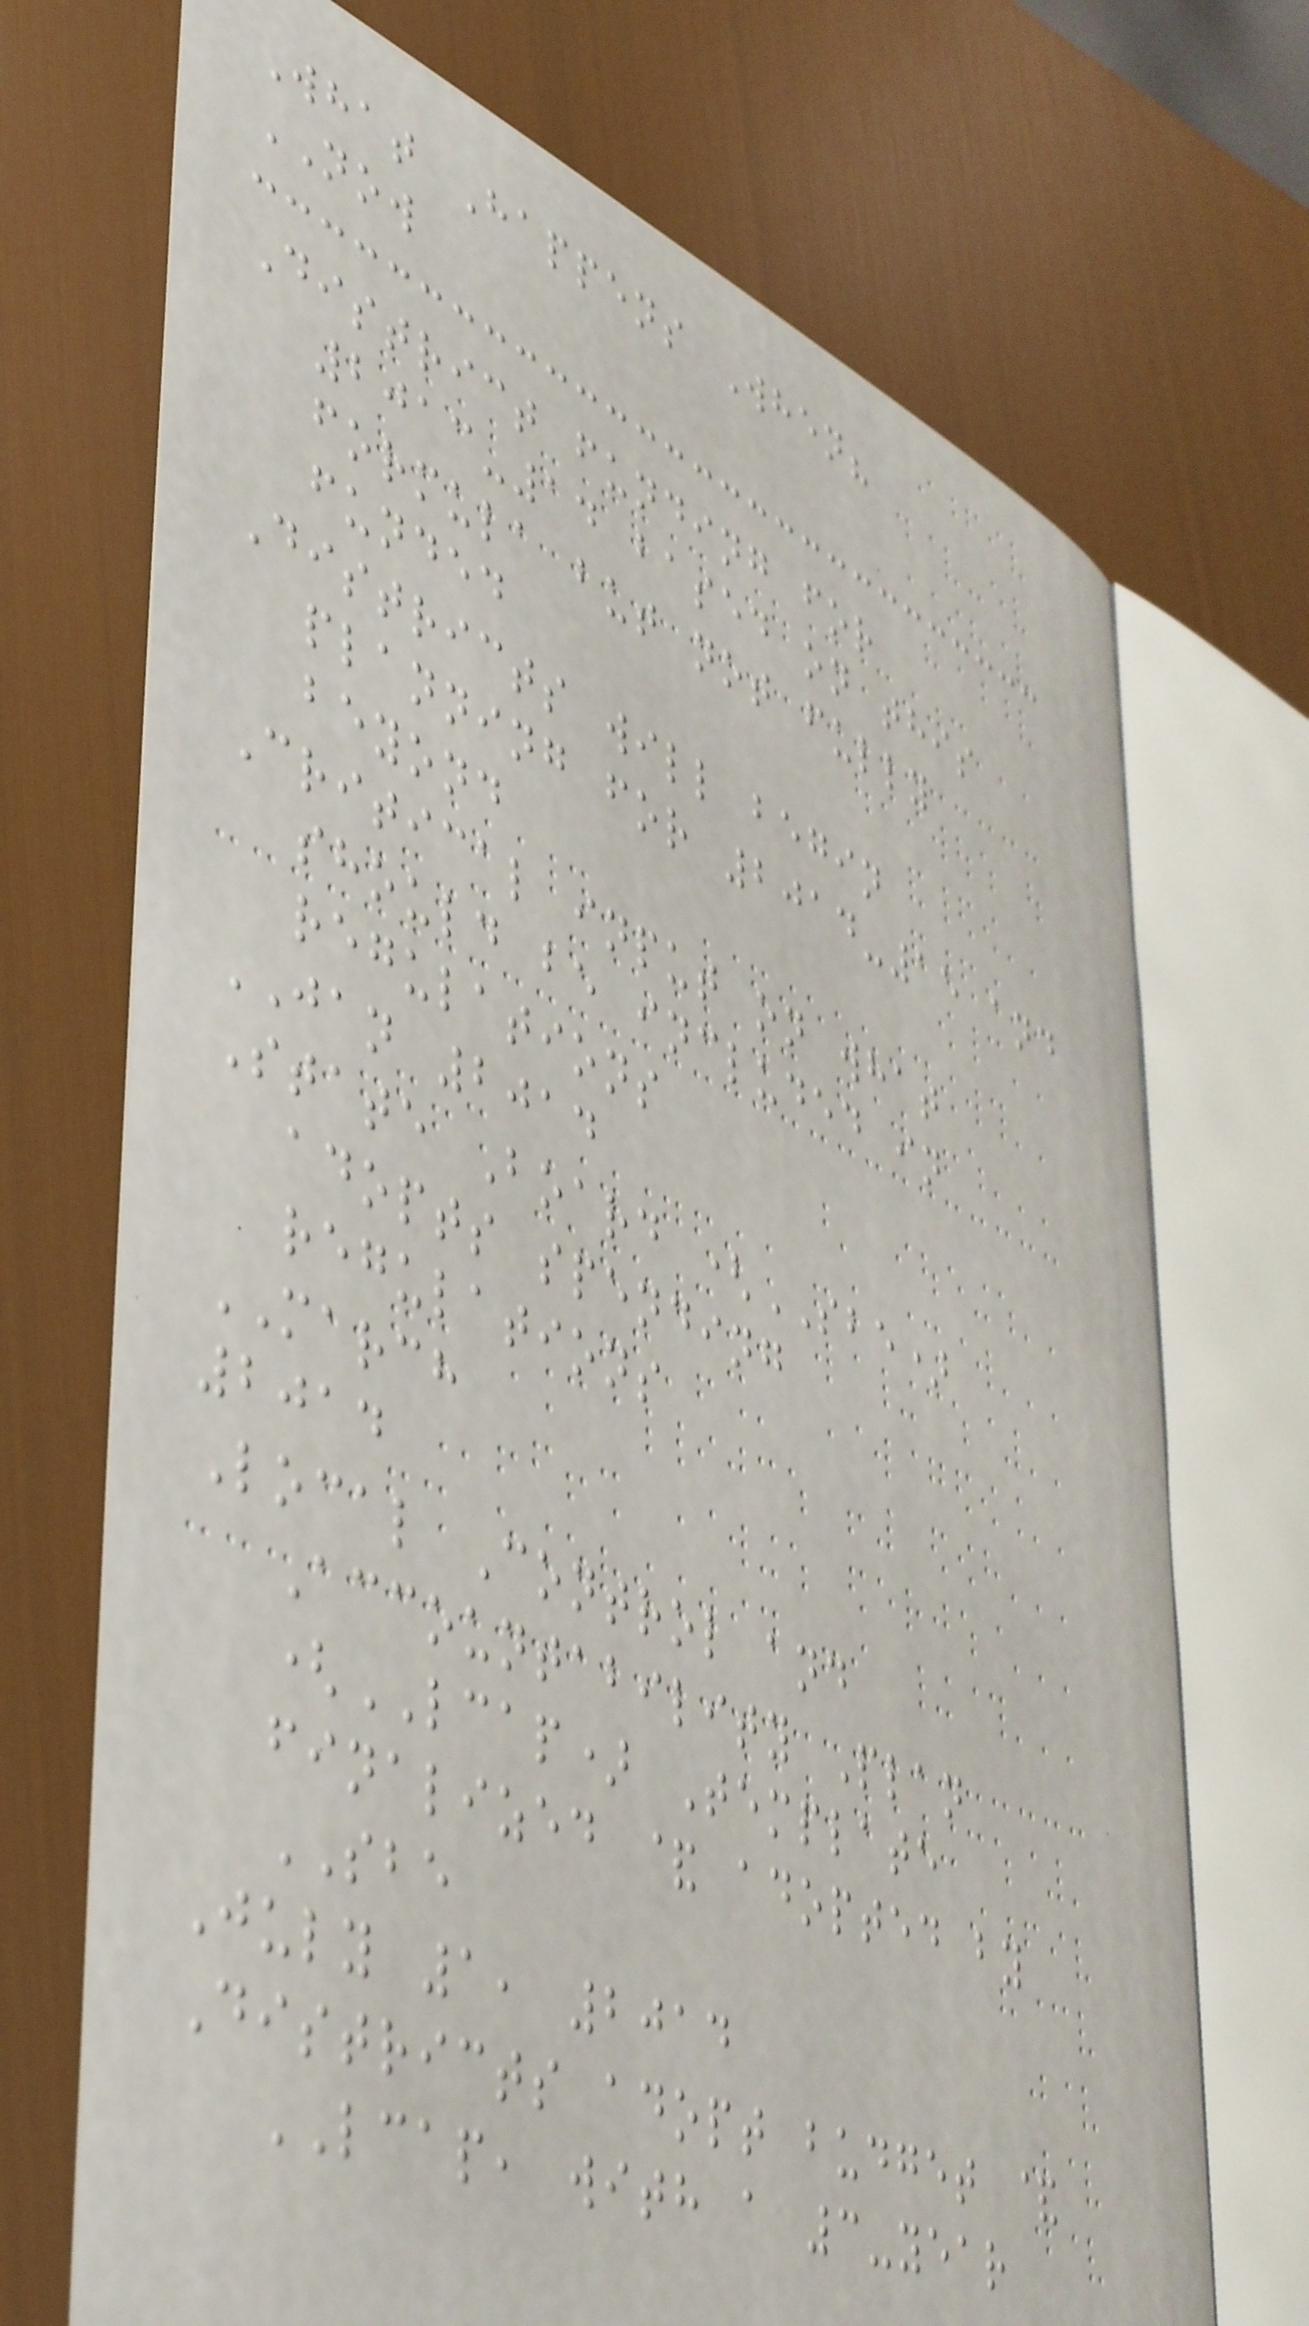What Happens When?
NOW
District funding for
2013-14 based on this
formula but not fully
funded
Districts will begin
planning for 2014-15 and
beyond
Critical input on what
should be included in
regulations
JAN 2014
State Board (SBE)
adopts spending
regulations
MARCH
2014
Local Control and
Accountability Plan
(LCAP) Template
finalized & adopted by
SBE
July 1, 2014
Districts adopt budget &
LCAP, with a 3-year
